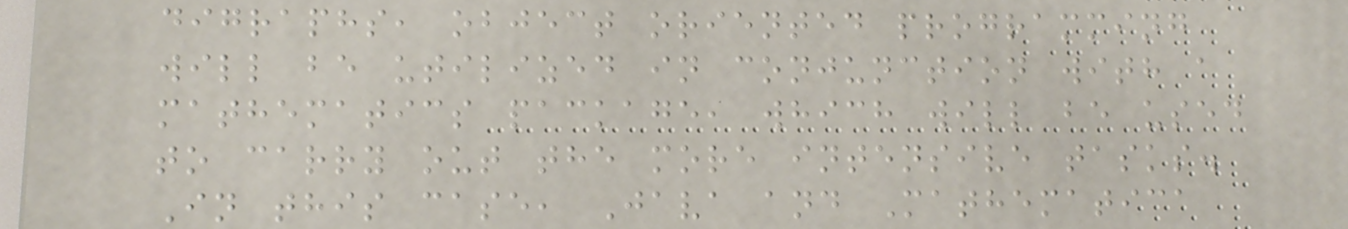digraphs, object oriented programming
will be utilized in conjunction with a
mathematics package, which will be used
to carry out the more intensive tasks.
In this case, Java and Mathematica
